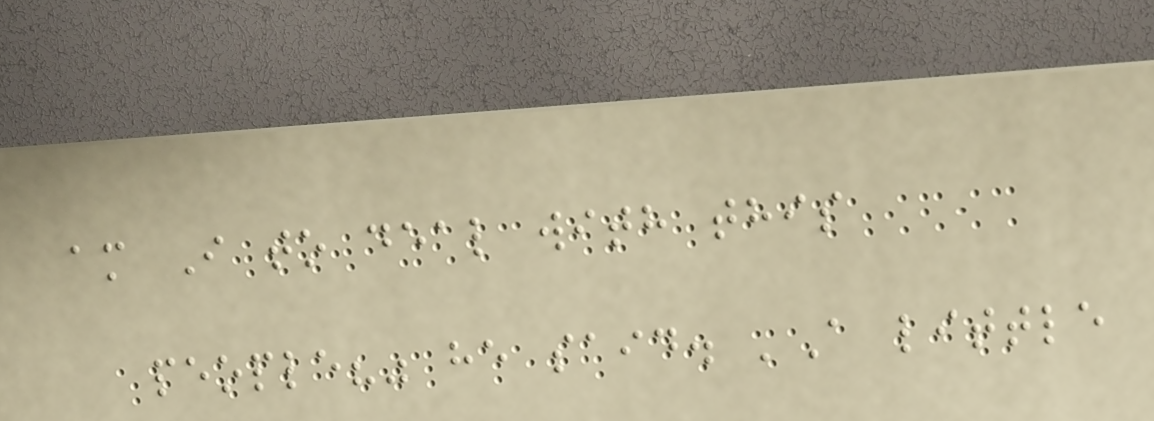am I to deal with this
people?" he said. 'A little
